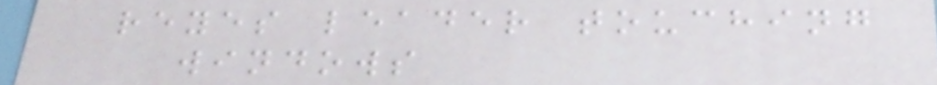reyes leader touching
windows
